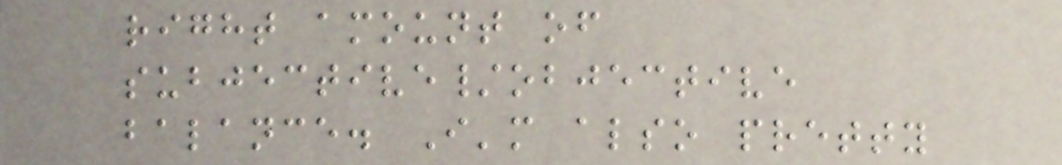right amount of
subjective/objective
balance. I'm also pretty
